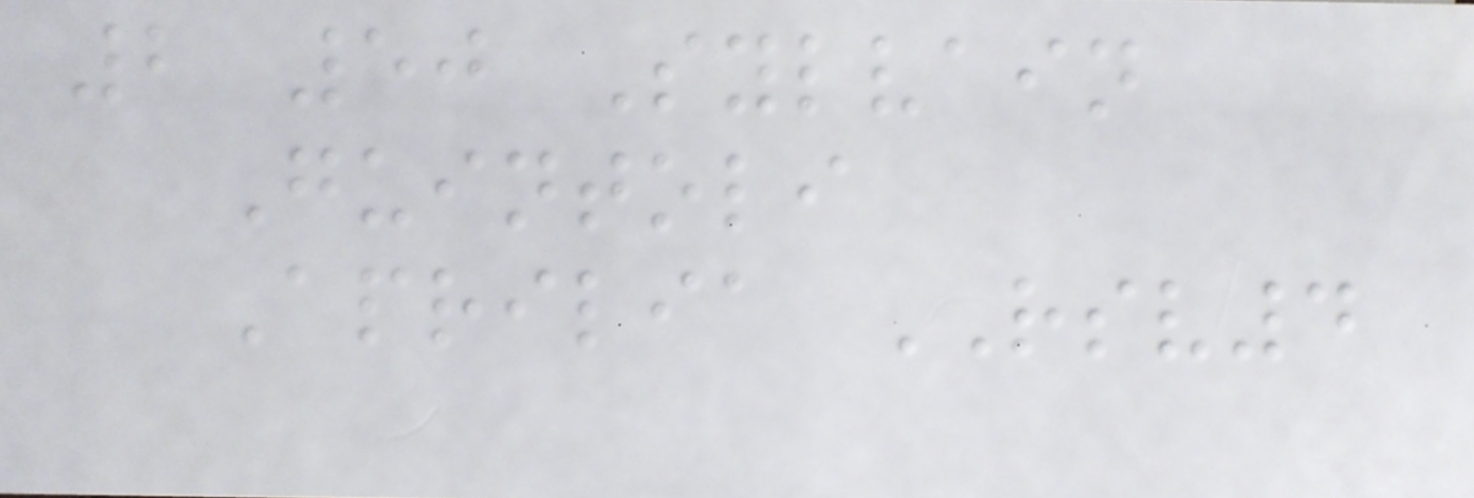2 50 Sylvain
Guintoli
Aprilia RSV4
